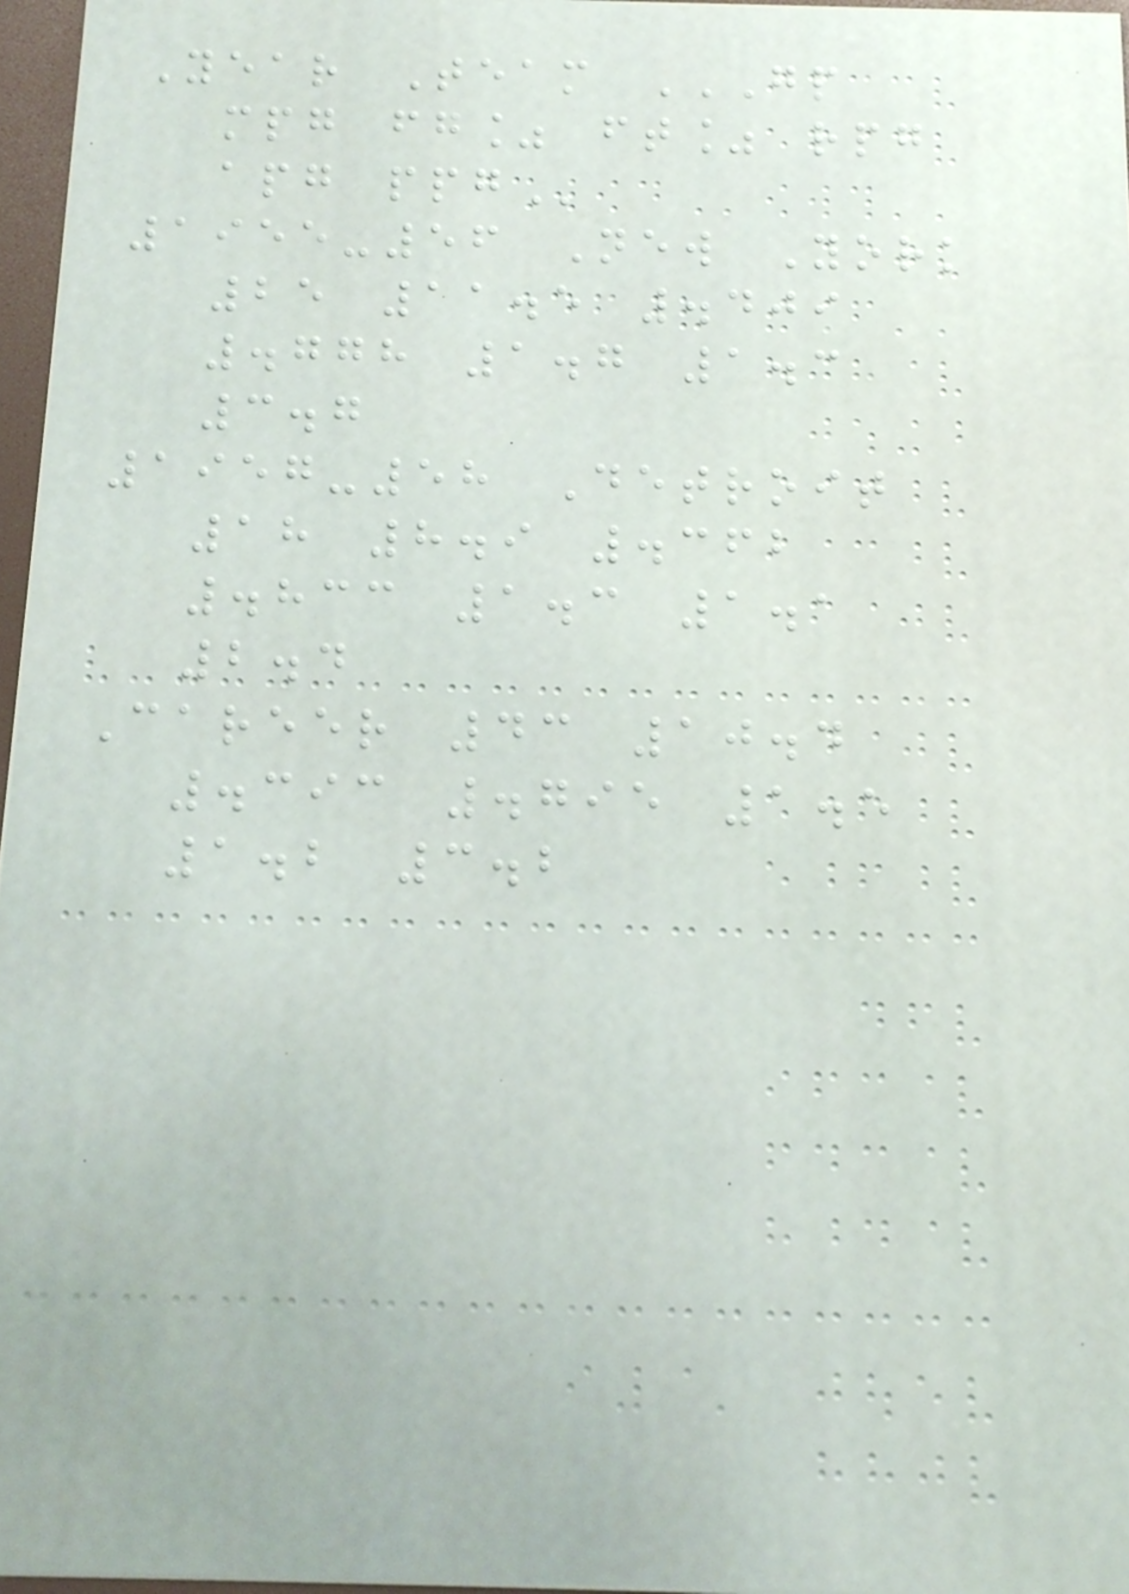Year Team GP
MPG FG% FT% RPG
APG PPG
1955-56 New York
25 11.5 .409
.778 1.7 1.3
3.7
1957-58 Detroit
18 8.9 .362
.833 1.3 1.1
2.4
Career 43 10.4
.393 .795 1.5
1.2 3.2
